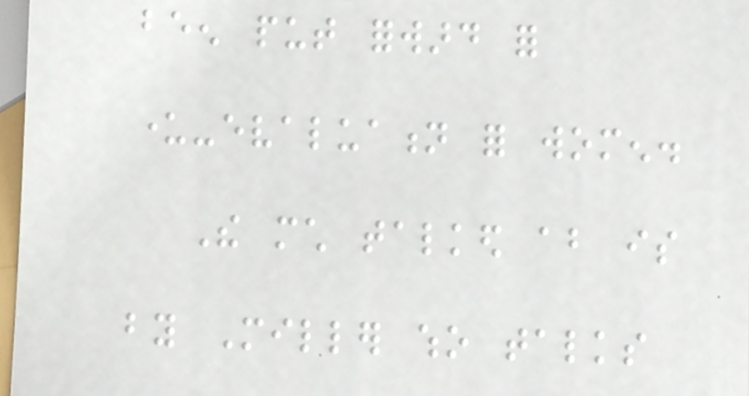been put forward for
under-evaluation for women.
The much talked about is
by Miller who talks
